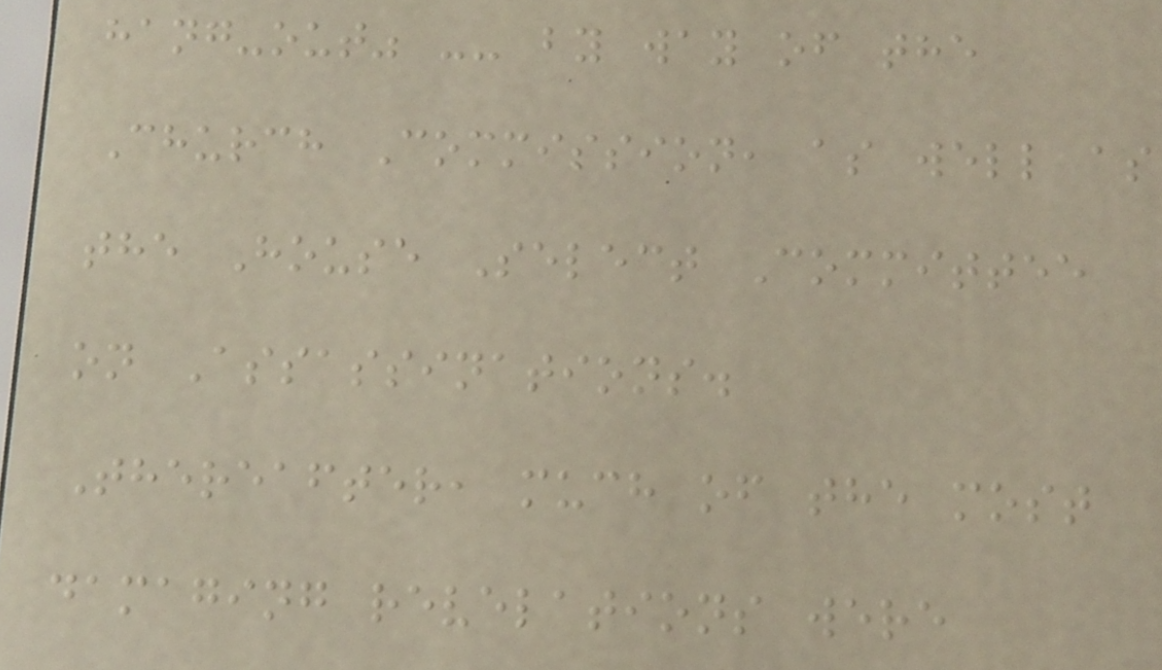hang-out" -- by way of the
Church Commission, as well as
the House Select Committee
on Assassinations.
Thereafter, much of the most
damaging revelations were
